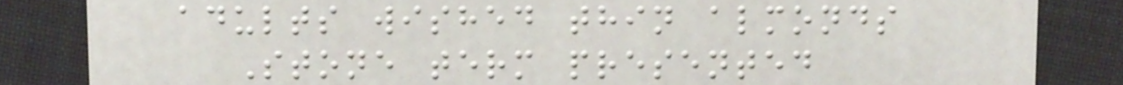adults wished thin almonds
Stone term presented
